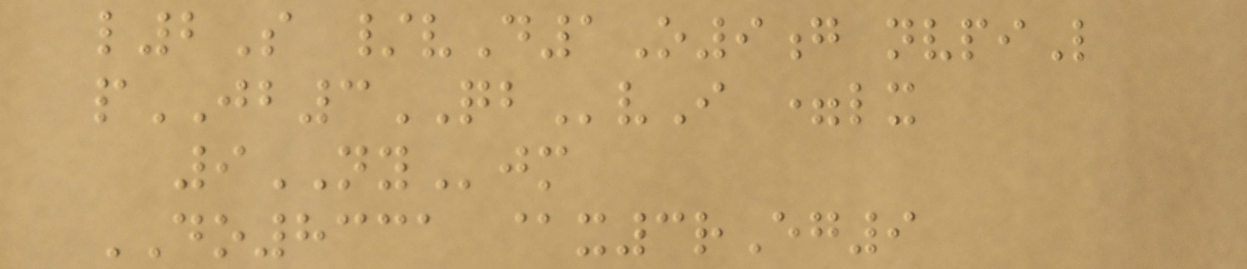l2S /vD1O9g nvpiL
pJB3QBvI =lx
9NYjm
DO8331 @x3rEg9
